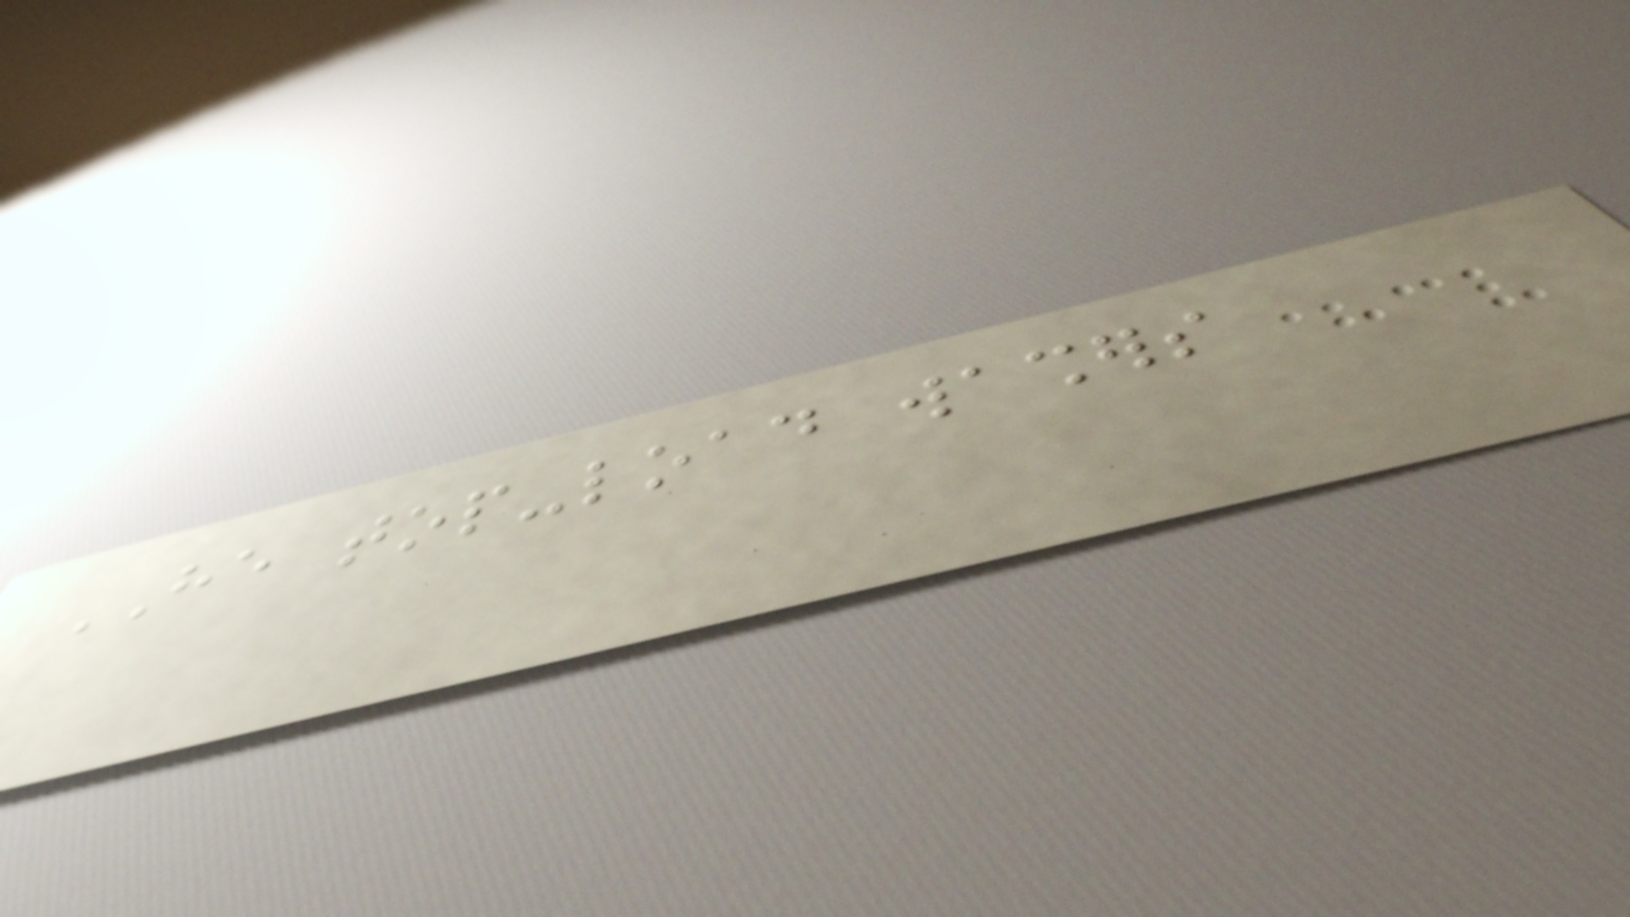HE top-load washers
